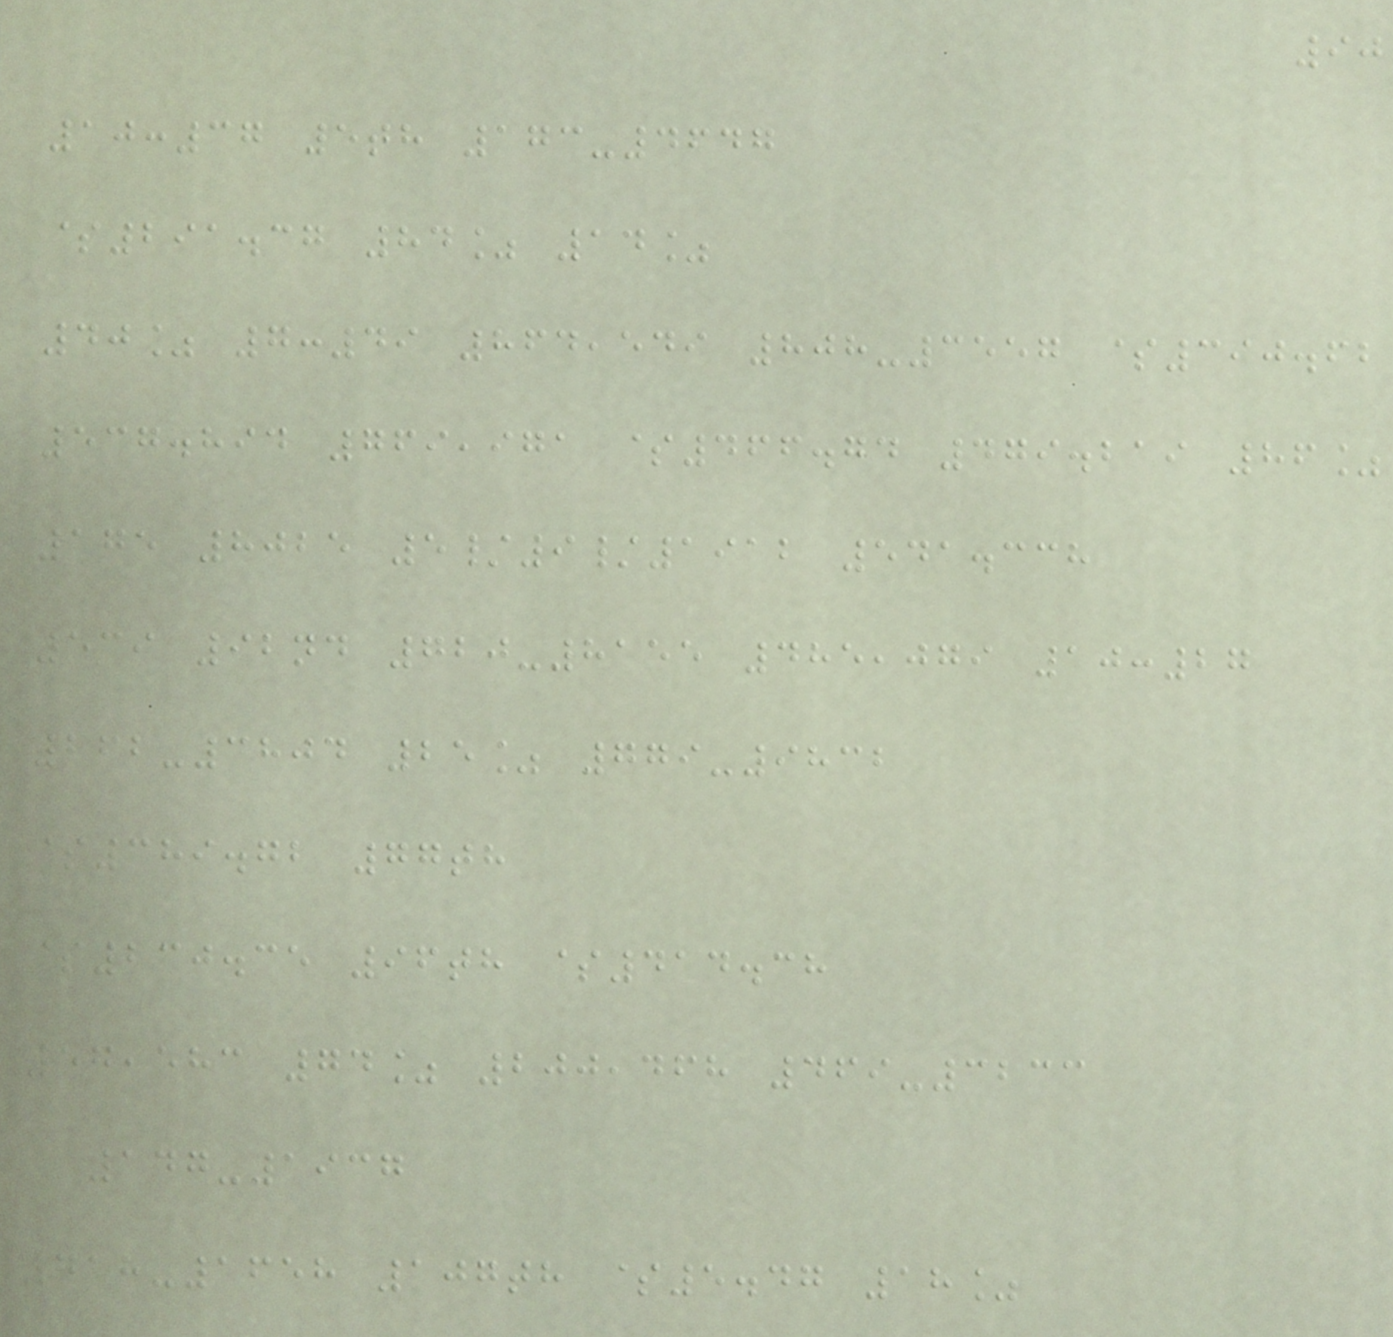90
10:37 5th 173-4647
$291.37 84% 14%
40% 7:49 864,549 808-3557 $390.62
537.894 769,971 $466.74 479.219 86%
175 8025 5/9/1912 541.338
539 92nd 720-8155 485,079 10:27
262-3804 25% 779-9832
$389.72 77th
$230.35 96th $414.38
57,583 74% 200,468 469-3233
147-1937
718-1658 107th $5.47 18%
